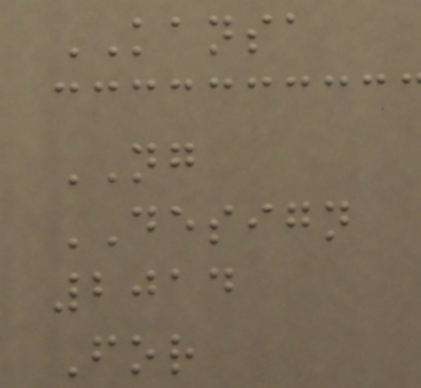KANSA
NG
DESIGN
2014
For
